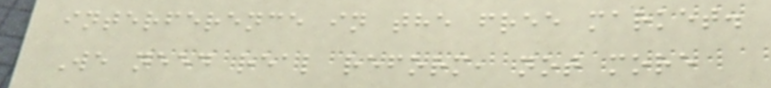interference in the free market.
We need real reform, not more
